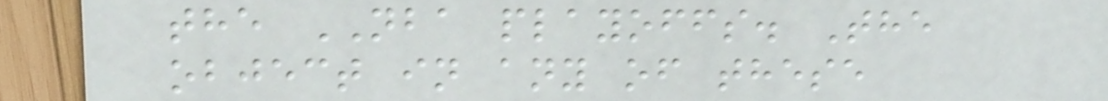the NBA playoffs. The
object in any of these
